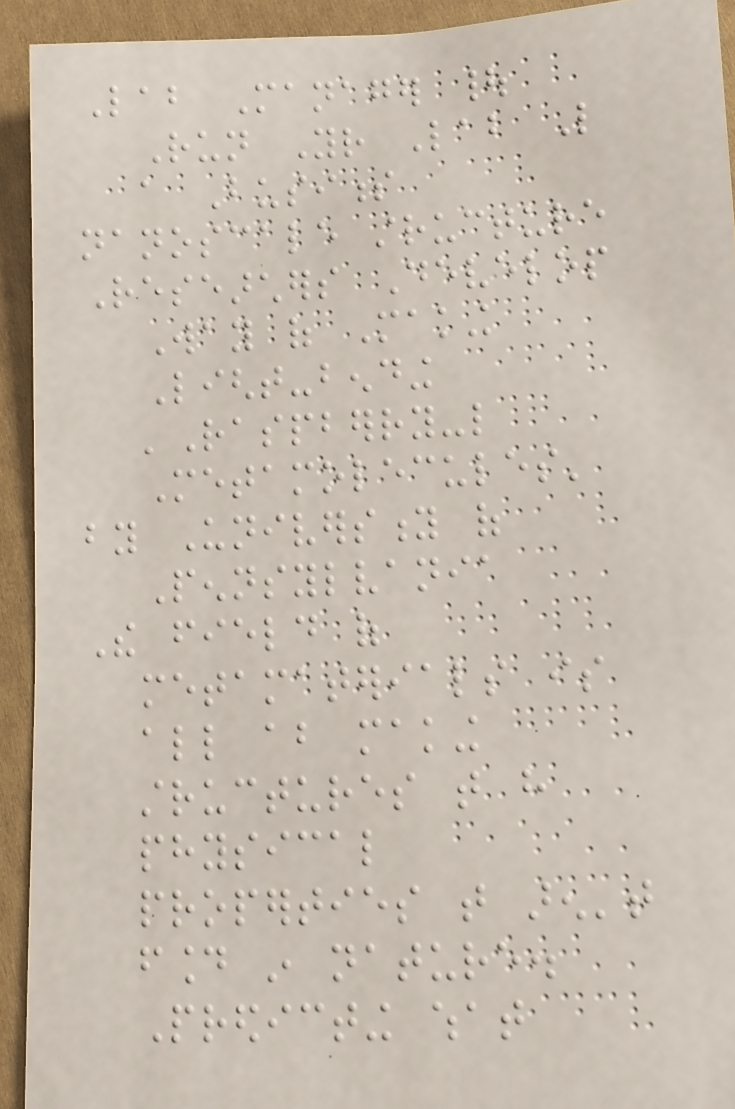Lab Manager |
Run Your Lab Like
a Business
nanoscale structure
Researchers Develop
Way of Making
Light-bending
'Raspberry-like
Metamolecules'
by University of
Pennsylvania
The field of
metamaterials is
all about making
structures that have
physical
properties that aren't
found in nature.
Predicting what
